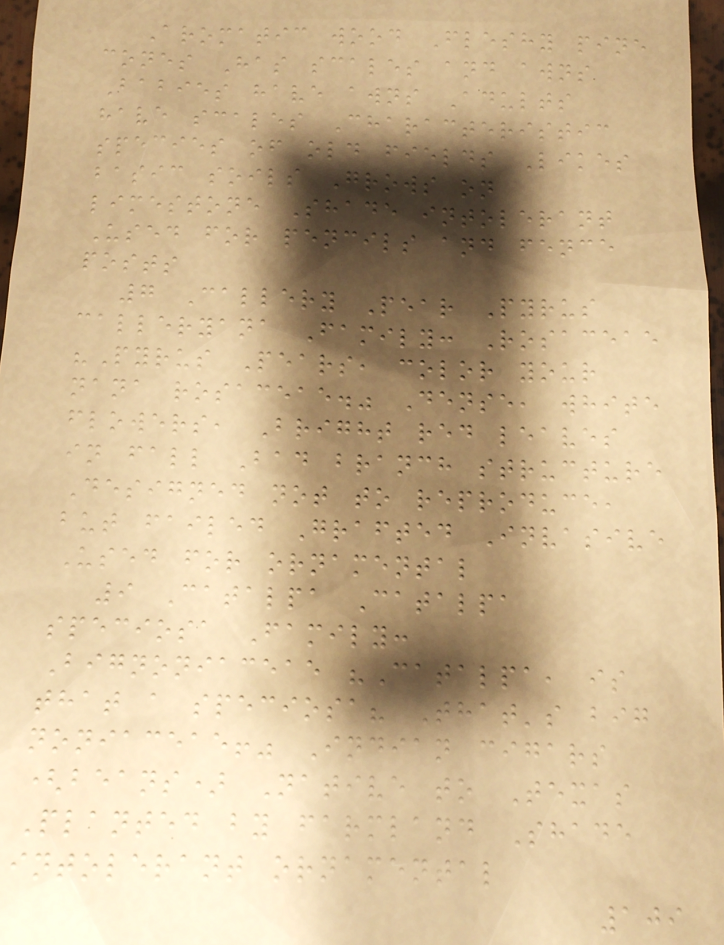Aromatic wood Fleshy pine
cones Has scales and awns
Babies have awns Adults
have scales Characteristic
species of old fields Likes
basic soils Grows on
limestone Shade intolerant
Used for pencils and fence
posts
7 Callery Pear Pyrus
calleryana Family: Rosaceae
"Pyrus Pears, color your
nana rosaceae." Dense, white
flowers, Bright red leaves
in fall Bad branch structure
Designed not to reproduce,
but failed Grafted Invasive
Used for ornamental
9 Catalpa Catalpa
speciosa Family:
Bignoniaceae "Catalpa, is
that a speciosa? That's big
noniaceae!" Indian cigars
(beans) Native to Texas
Planted by farmland Shade
intolerant ornamental
109
